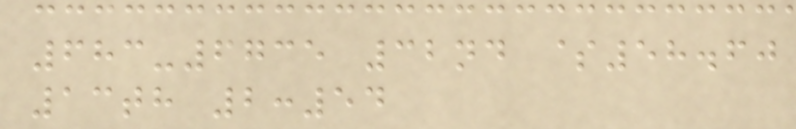683-6735 32nd $58.60
13th 2:54
